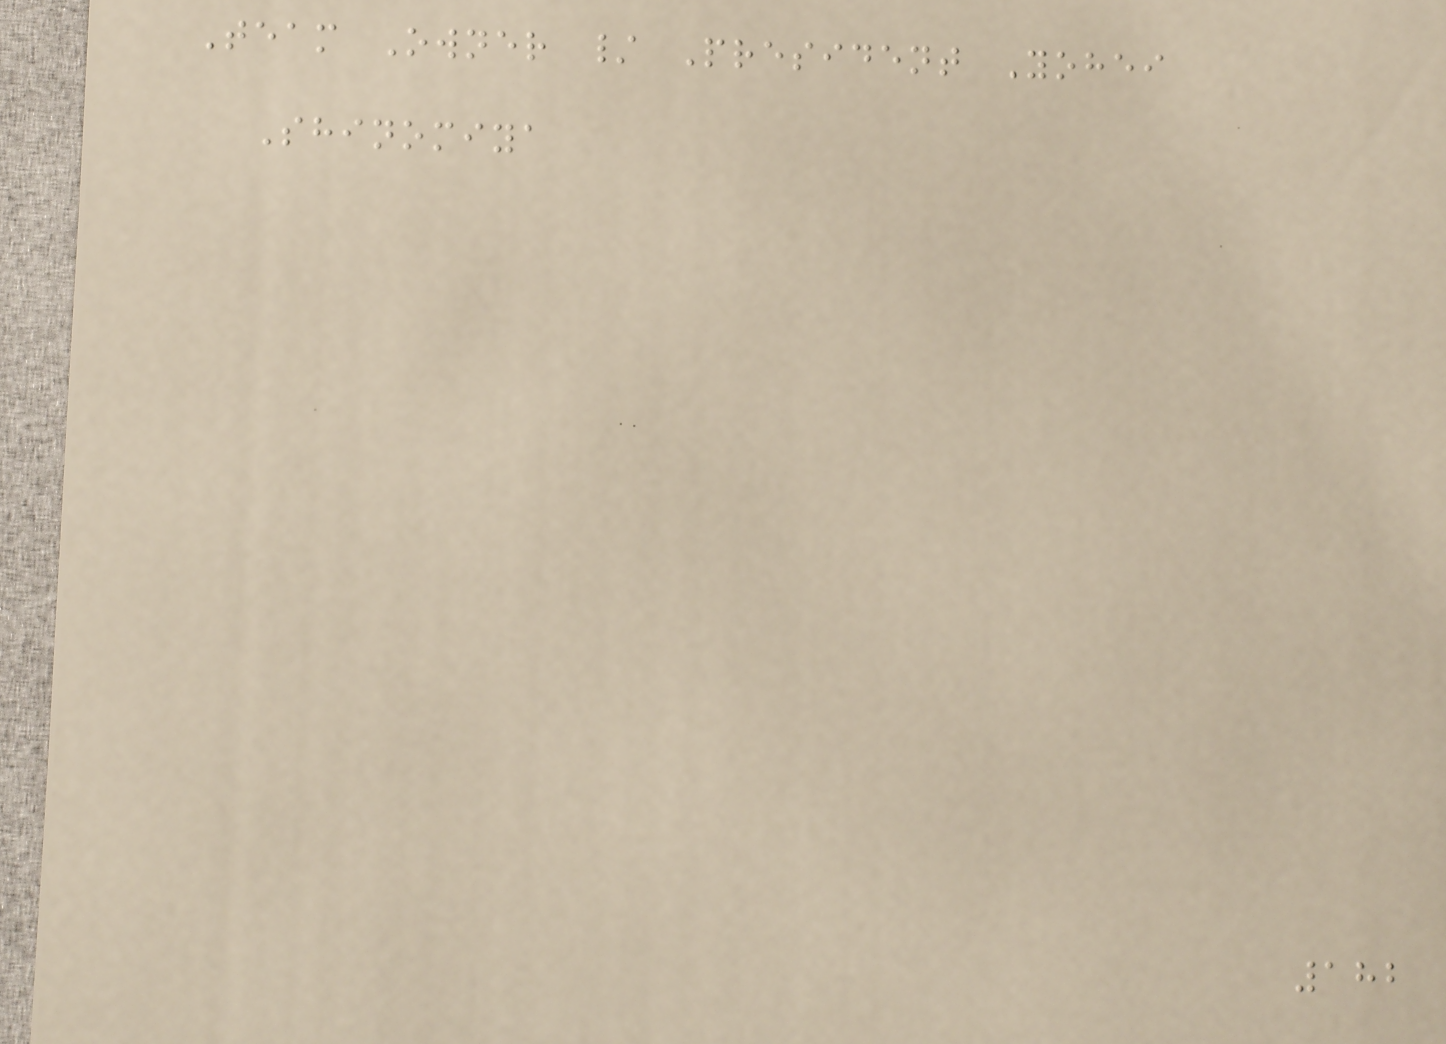Team Owner / President Yohei
Shinomiya
182
